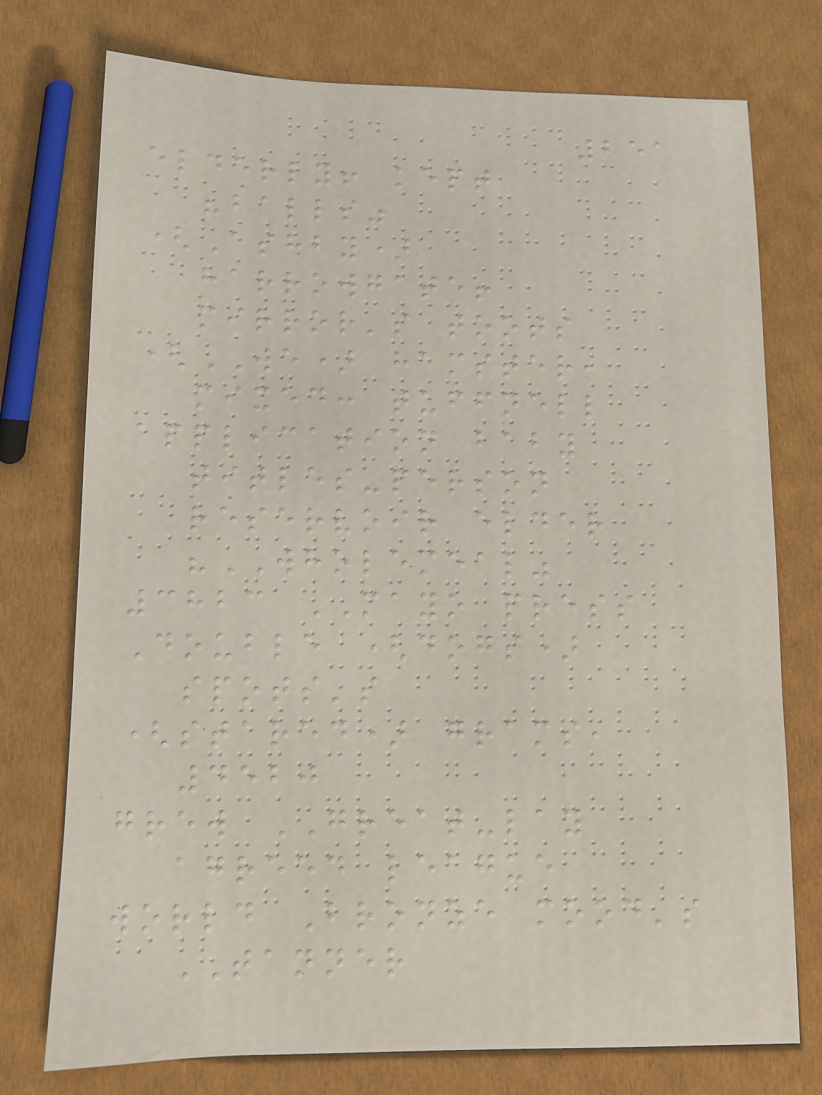251
elderly! kept
"balls"
(Ashby)
harrowgate!
mirror's toots
(WE) hamster,
mixed: tuffnell
application baby
titles-person
reservoir elder
"WHOLEMEAL"
3823 MAYO press
Double (dogs)
spots's
(stared) grams,
4520
grew GREAT-lay
agreed league
world Bronze mood's
TANNER
